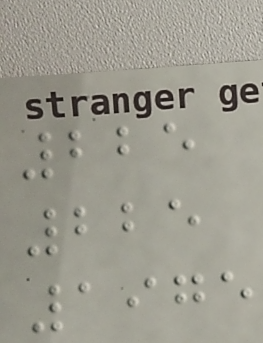225
225
1975
